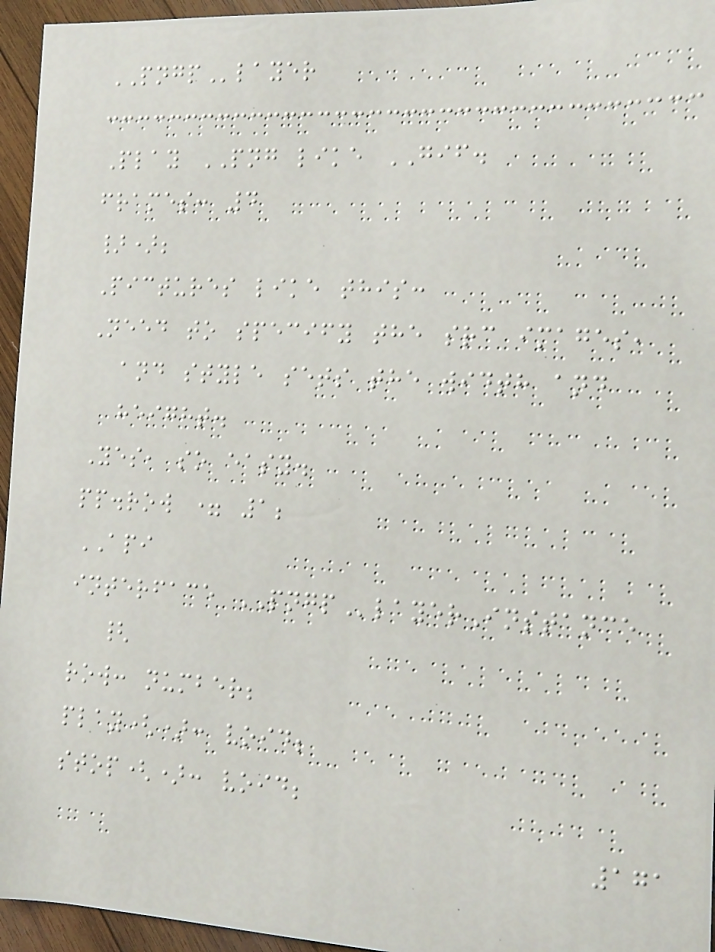PNGPlayer
Play PNG like GIF.
frames: 4
});
Pictures like this:
Need to specify the src images,
and style sets the width and
height.
Yes, so easy.
pp.row = 1;
API
interface PNGPlayerInstance
{
row: number;
play(): void;
stop(): void;
171
